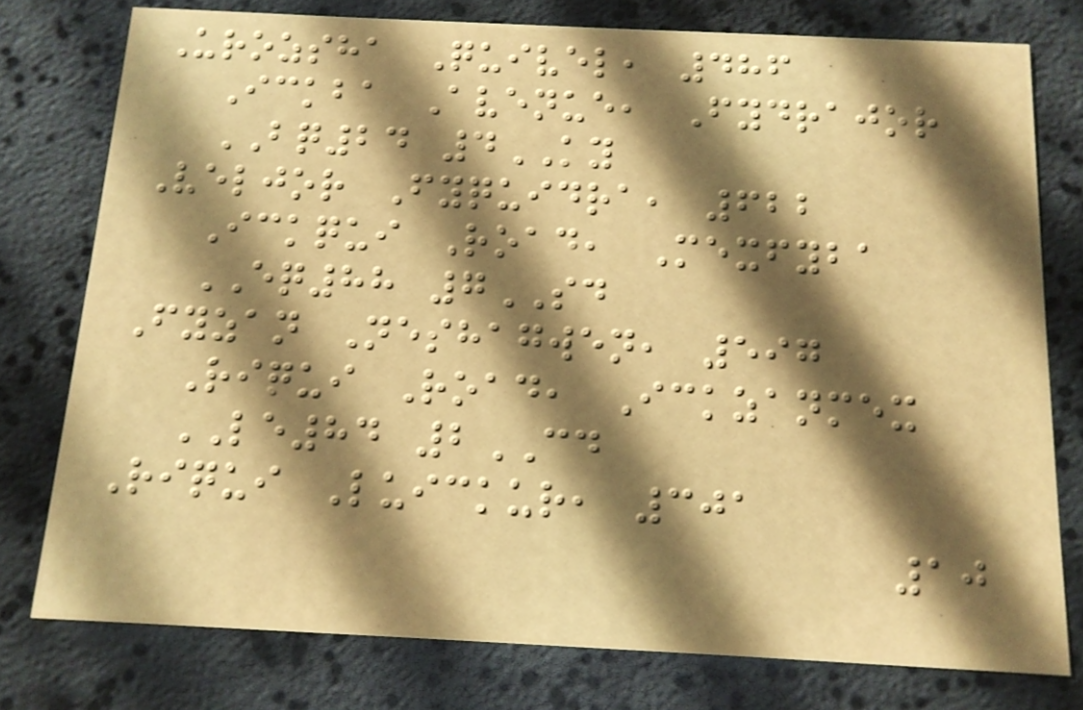Urozsha Quivel, 486
Ickba Avenue, Fydrajor
BQ24 4KY
Veljor Fyquidra, 622
Ickqui Road, Mexfyba
EQ88 7SD
Fyzan Neshagwen, 597
Riqui Road, Ickzanmex
LE84 2CD
Riqui Luickur, 301
10
